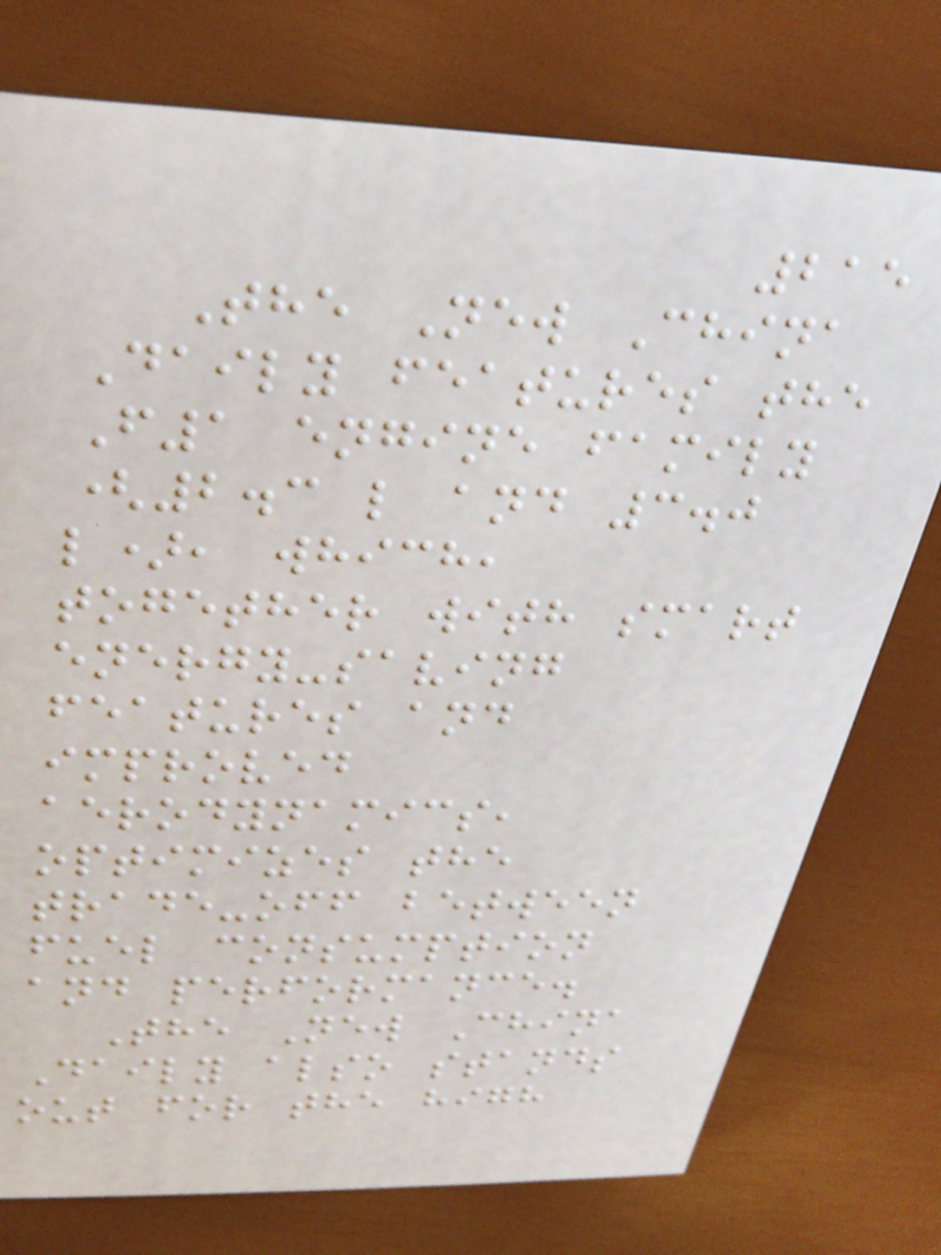215
The New China
Daily features the
F1 engine family
(2.3 l and 3.0
l), which,
together with smart
energy-saving
features and
improved
aerodynamics,
optimizes the
trade-off between
fuel consumption
and performance.
The New China
Daily also stands
out for the high
